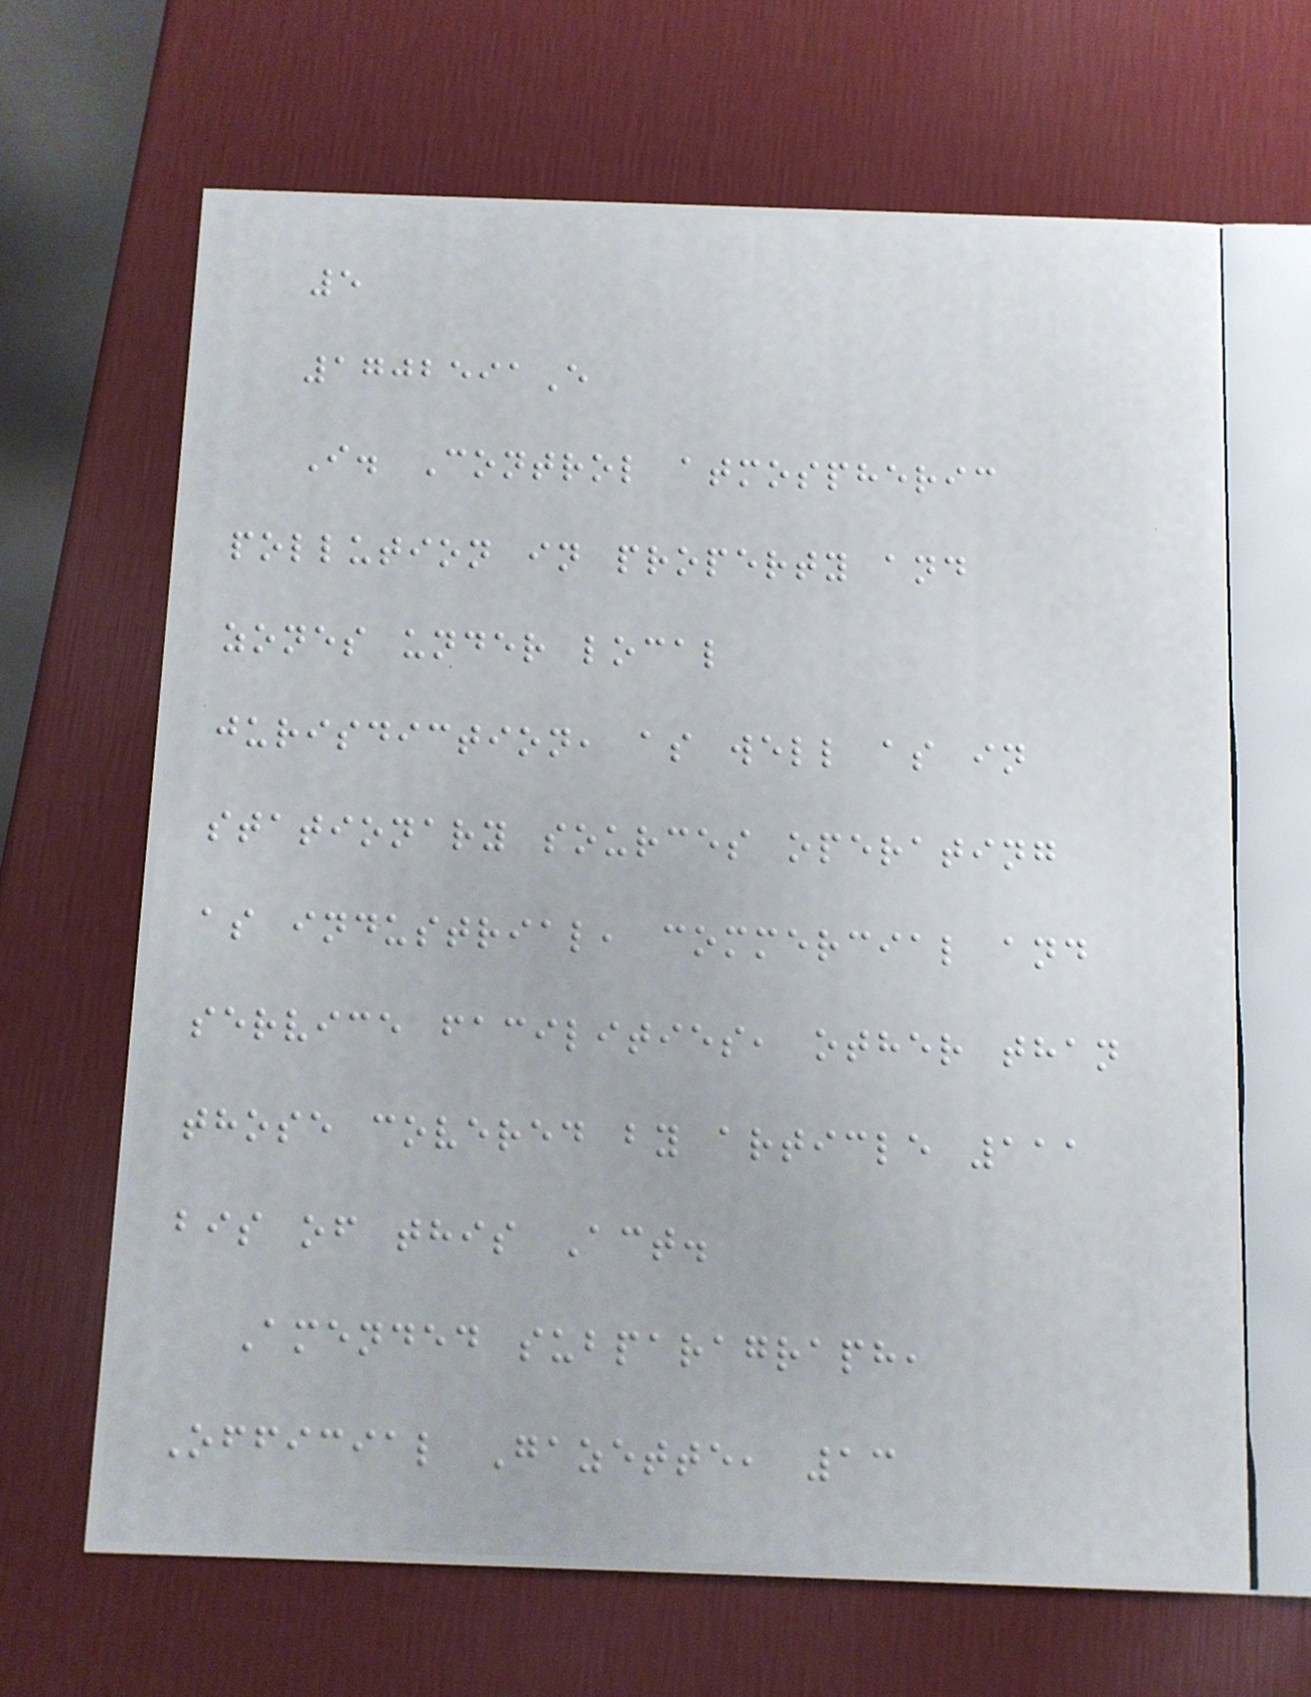5
1702591E
I. Control atmospheric
pollution in property and
zones under local
jurisdiction, as well as in
stationary sources operating
as industrial, commercial and
service facilities, other than
those covered by article 111
bis of this Act.
Amended subparagraph,
Official Gazette, 13
